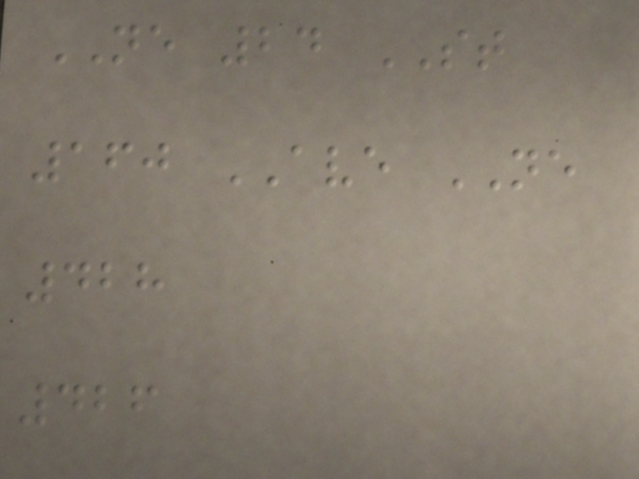NE 24 ST
160 AVE NE
428
426
